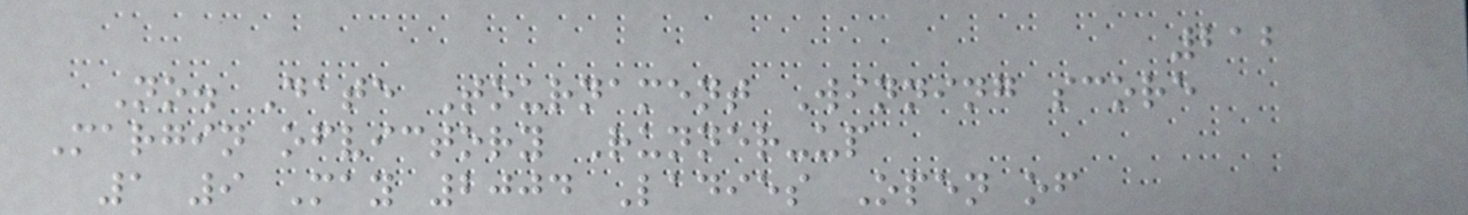212
No. Date Tournament Winning score
Margin ofvictory Runner-up
1 9 May 2004 Ladies Open of
